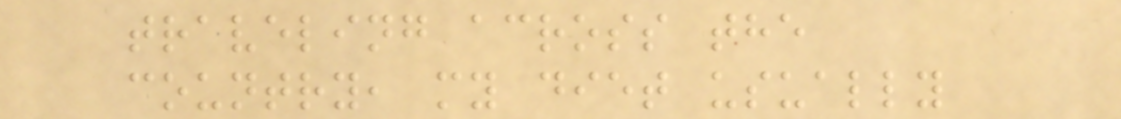traveling across the
country, my diet usually
